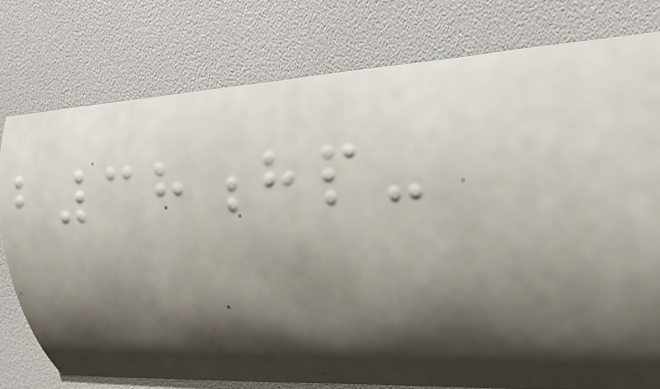b38hp-
